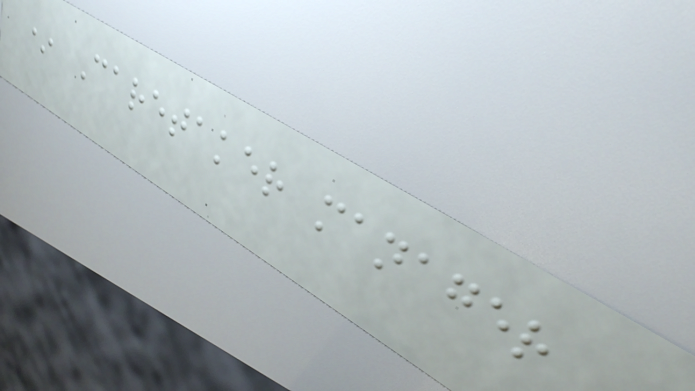* Caretaker manager
